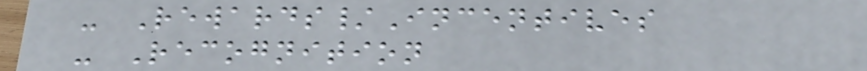- Rewards/Incentives
- Recognition
